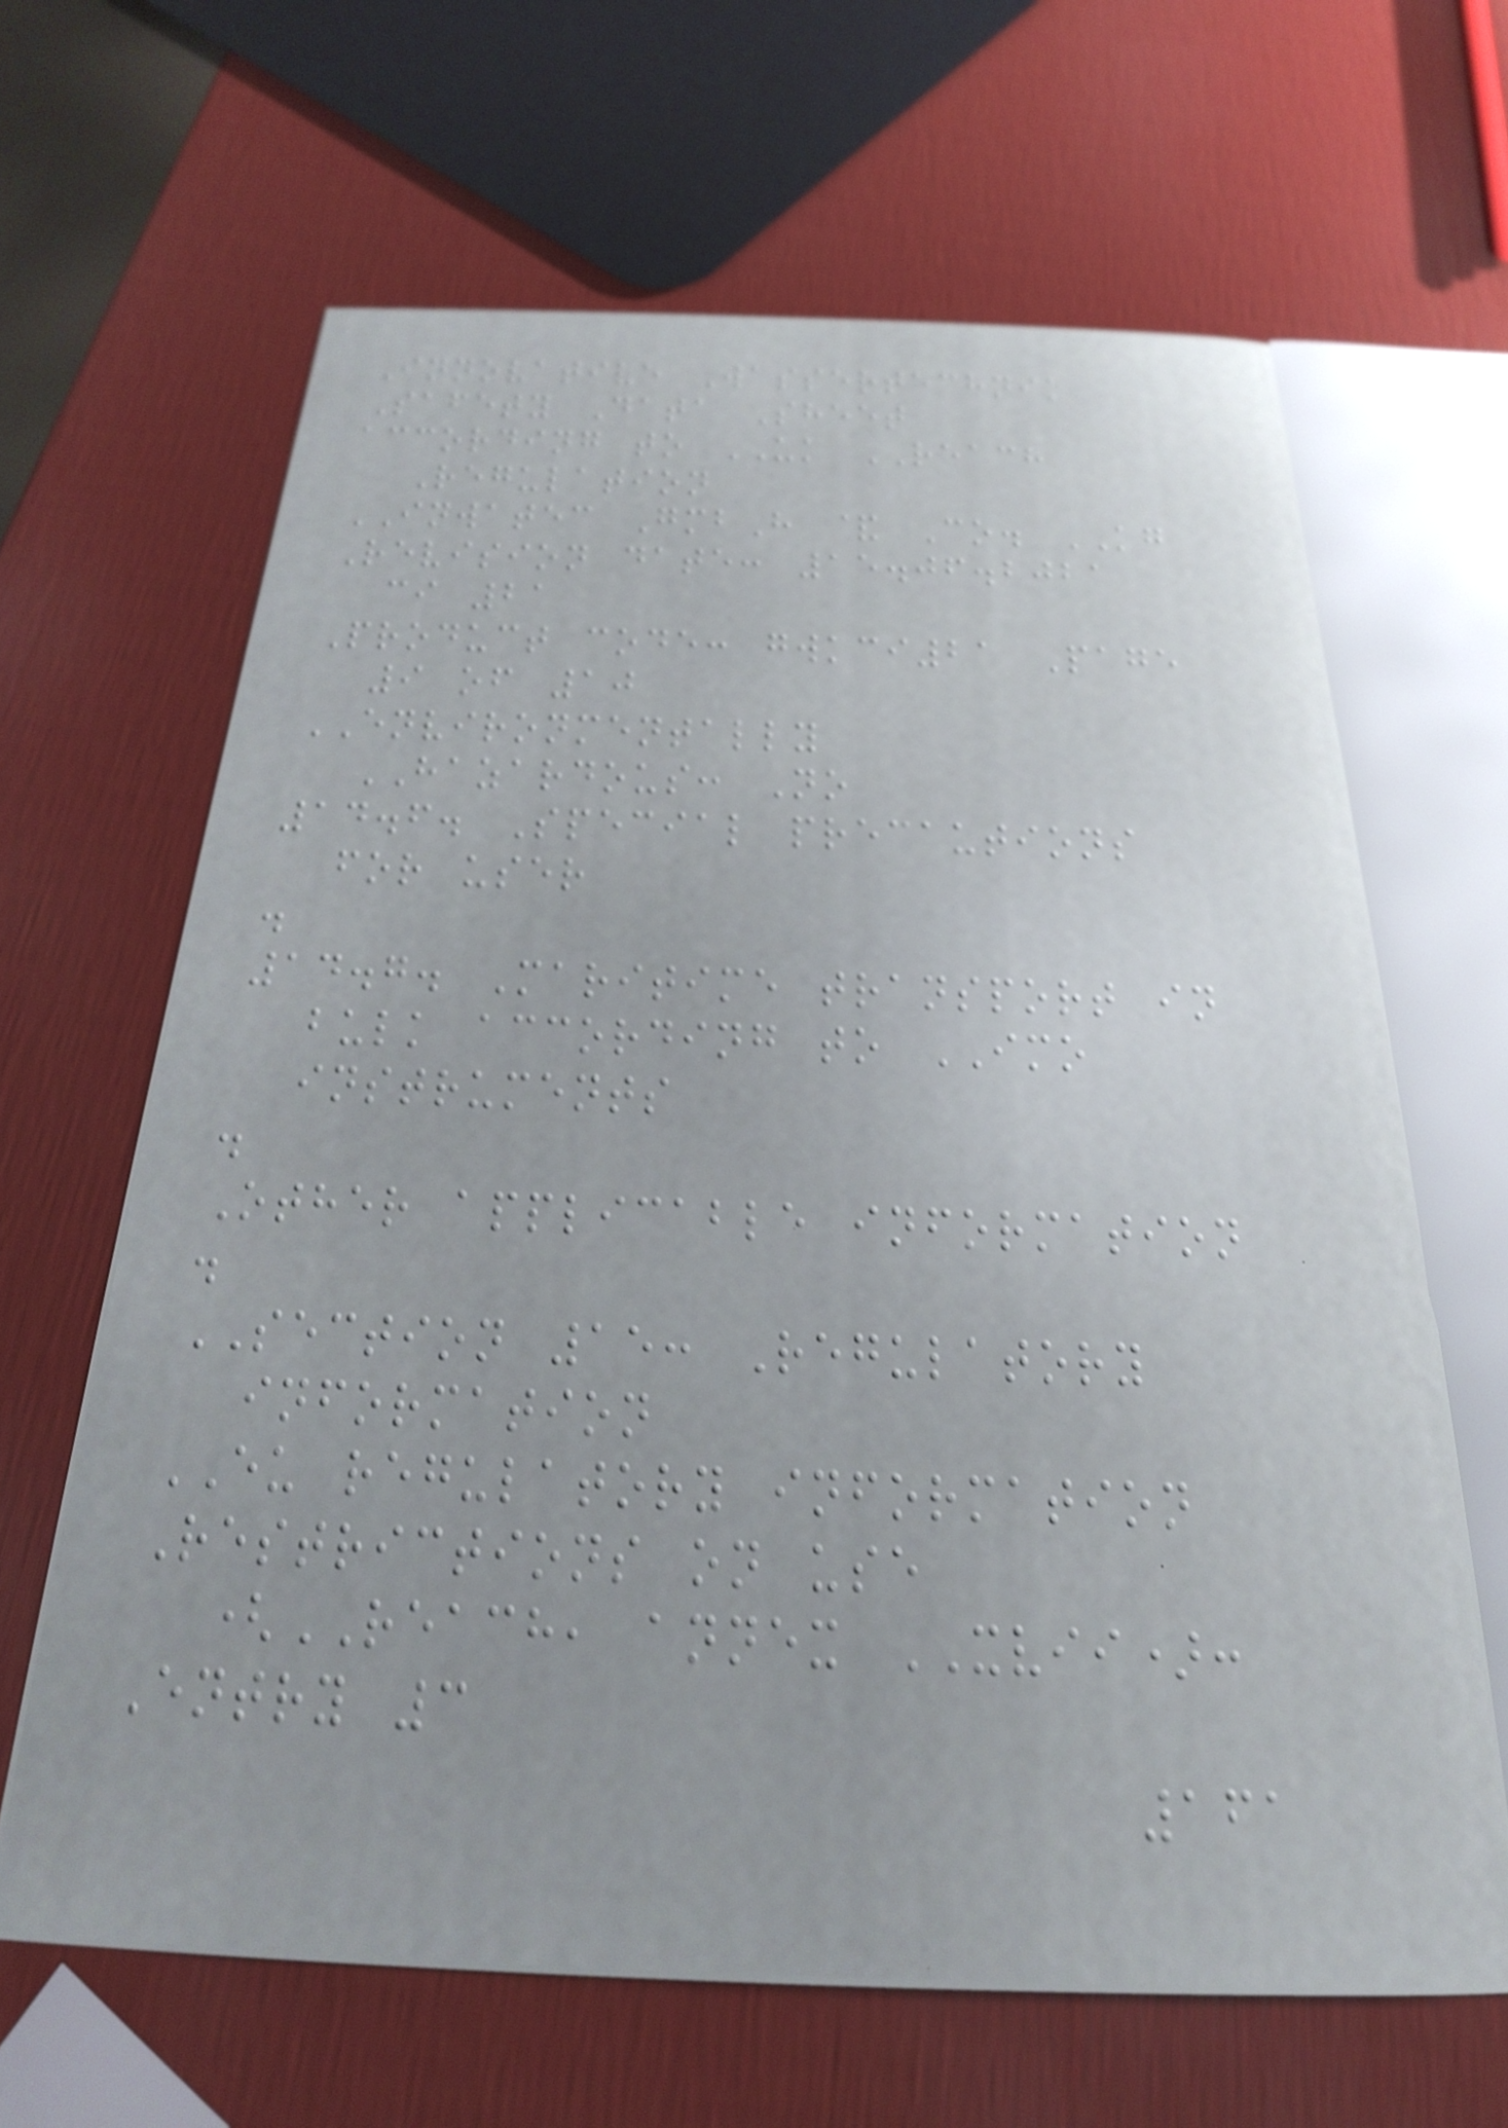Innovative Wassertechnik
Safety Data Sheet
according to UK REACH
Regulation
INWATEC GmbH & Co. KG
Revision date: 15.06.2021
ci 21
Product code: gwkci21 Page
9 of 10
ENVIRONMENTALLY
HAZARDOUS: No
14.6. Special precautions
for user
.
14.7. Maritime transport in
bulk according to IMO
instruments
.
Other applicable information
.
SECTION 15: Regulatory
information
EU regulatory information
Restrictions on use
(REACH, annex XVII):
Entry 3
161
